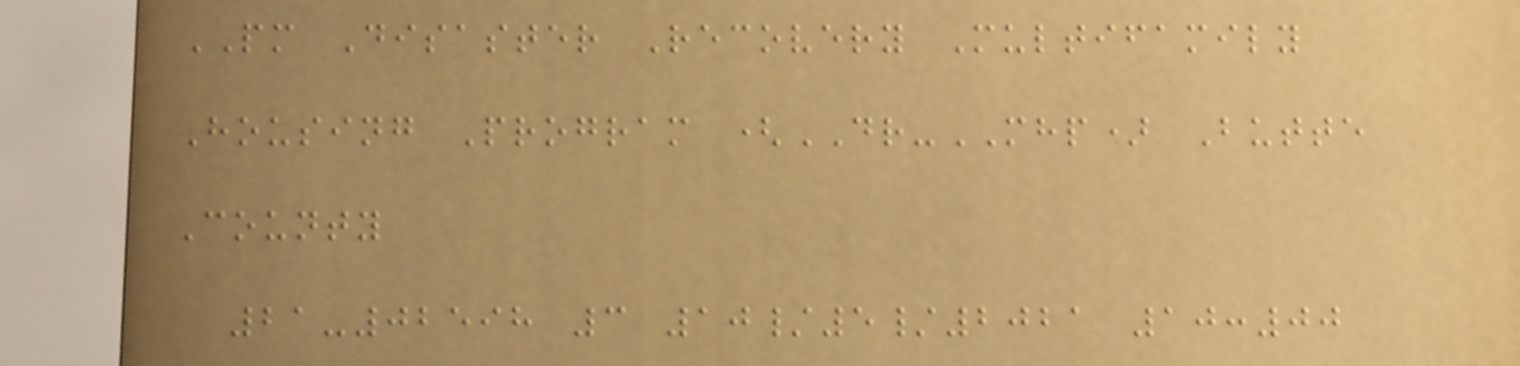PM Disaster Recovery Multifamily
Housing Program (DR-MHP) Butte
County
21-02598 3 10/5/2021 10:00
